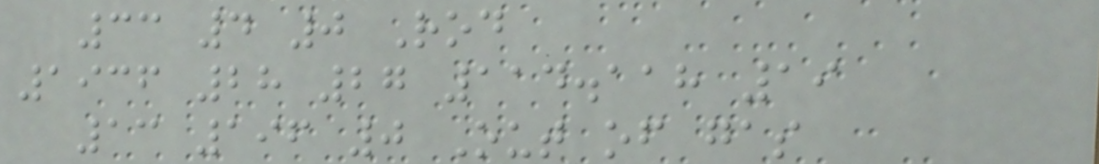33 4 0 Rod
1936 28 27 114.118 19
13 196 0 Out of gas
